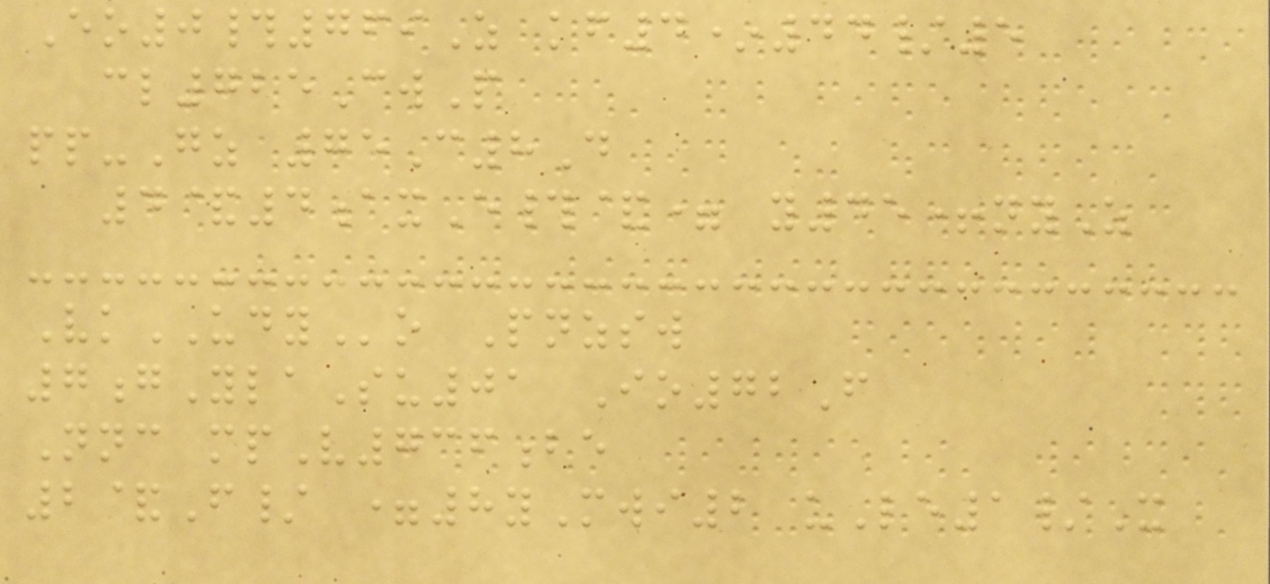Eo0#769Z kf4*44/5
cl725CwP
pp-Gz 75C8D
4&4axE#&= y45+nyZ
VkUDYo Pnzsw
7gYlaSu01 Io72F
Nnc mpV736be
2&F/ =8yMwi2 uLe1/X
